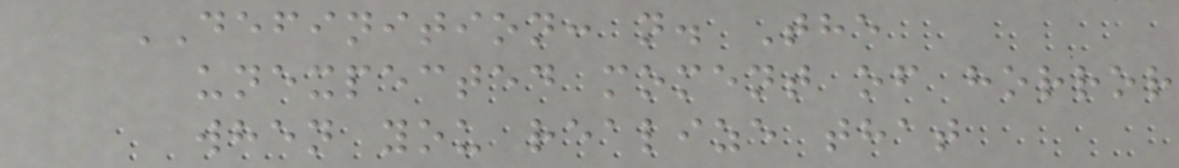DEFINITION: n. The
unexpected moment of horror
when you realize that
